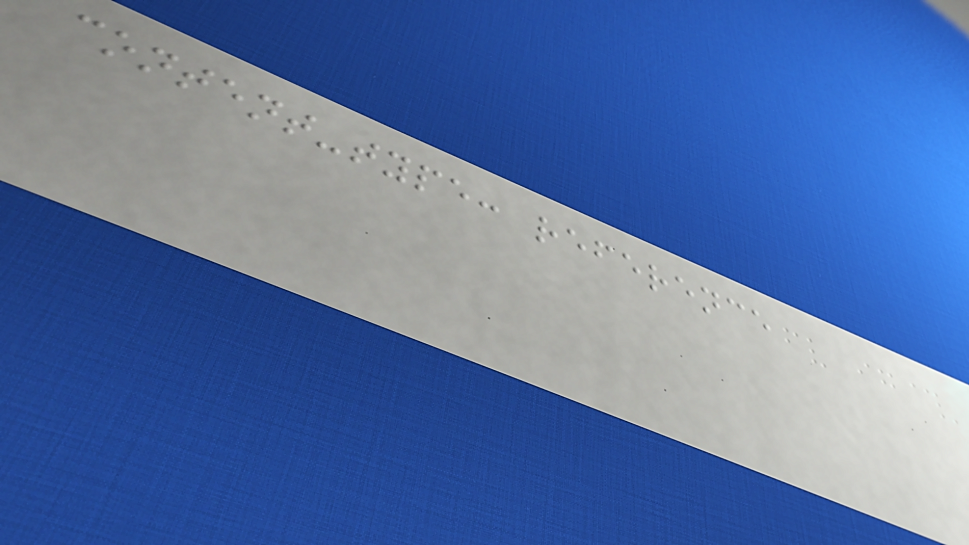content-type: reference
